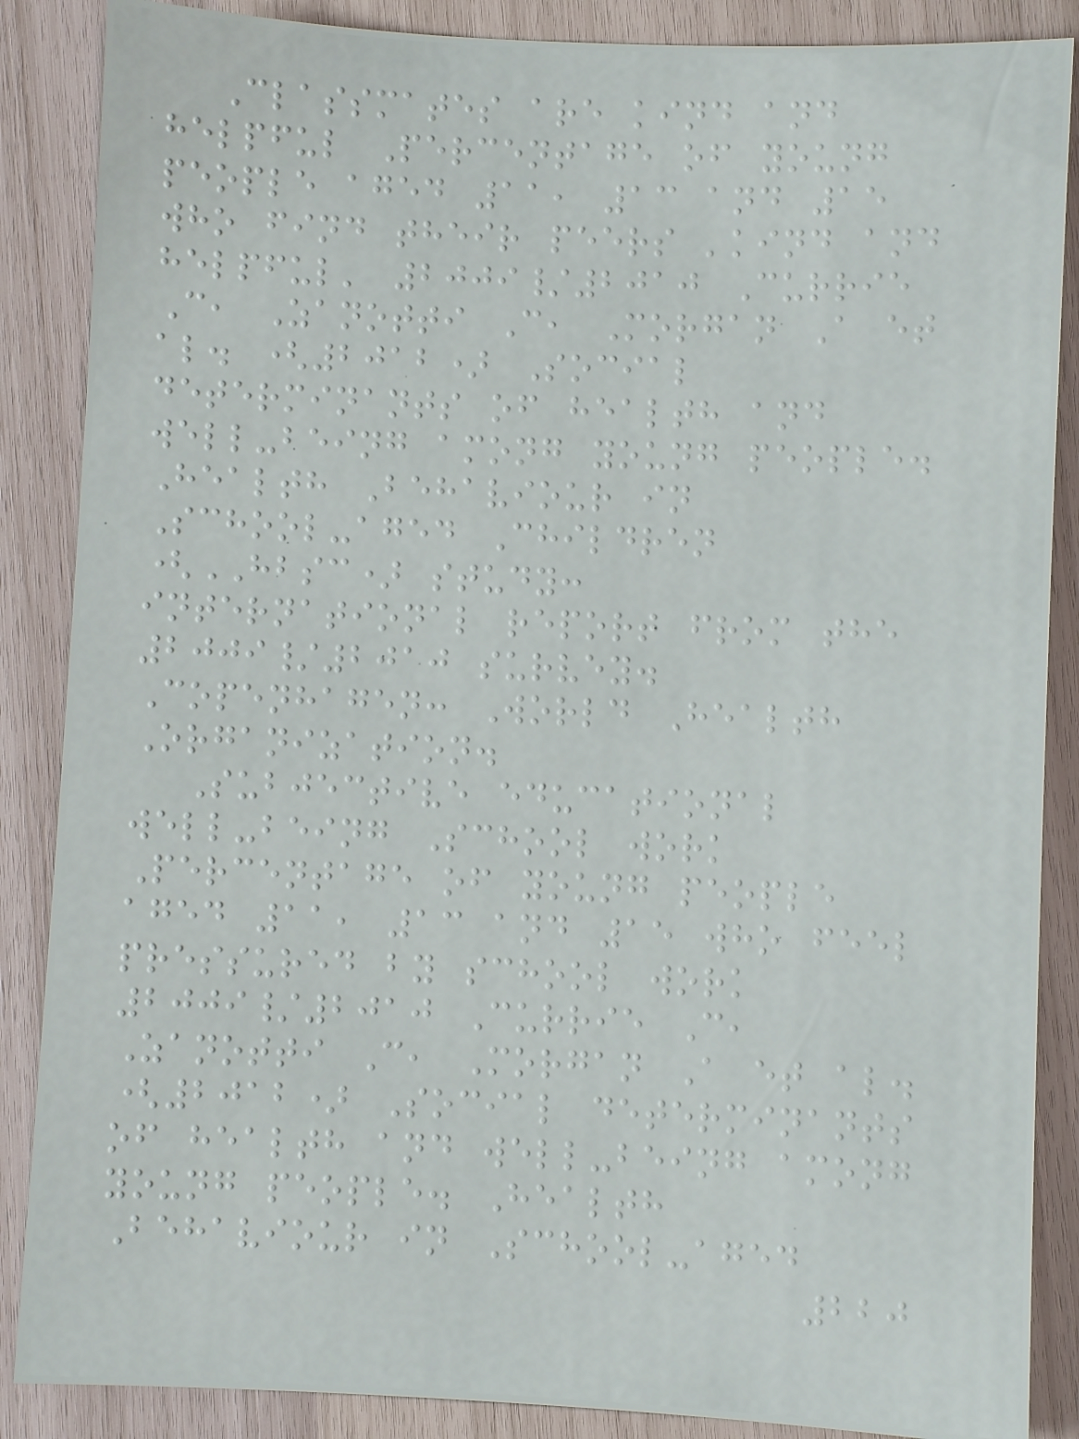Classmates are kind and
helpful Percentage of young
people aged 11, 13 and 15
who find their peers 'kind and
helpful' 2009/2010 Currie
C, Zanotti C, Morgan A et
al. (2012) Social
determinants of health and
well-being among young people.
Health Behaviour in
School-aged Children
(HBSC) study:
international report from the
2009/2010 survey.
Copenhagen: World Health
Organization.
Subjective educational
well-being School work
Percentage of young people
aged 11, 13 and 15 who feel
pressured by school work
2009/2010 Currie C,
Zanotti C, Morgan A et al.
(2012) Social determinants
of health and well-being among
young people. Health
Behaviour in School-aged
220
